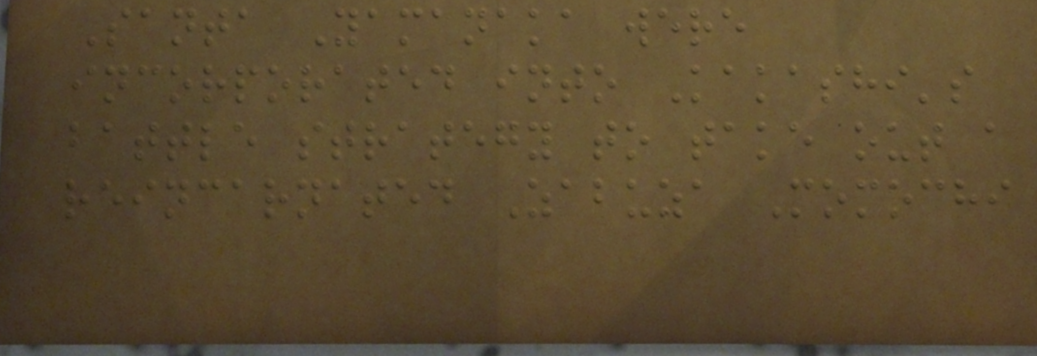Santa Yamanaka were
incorporated into Kakashi's
battle strategy to take out a
reincarnated Zabuza Momochi
